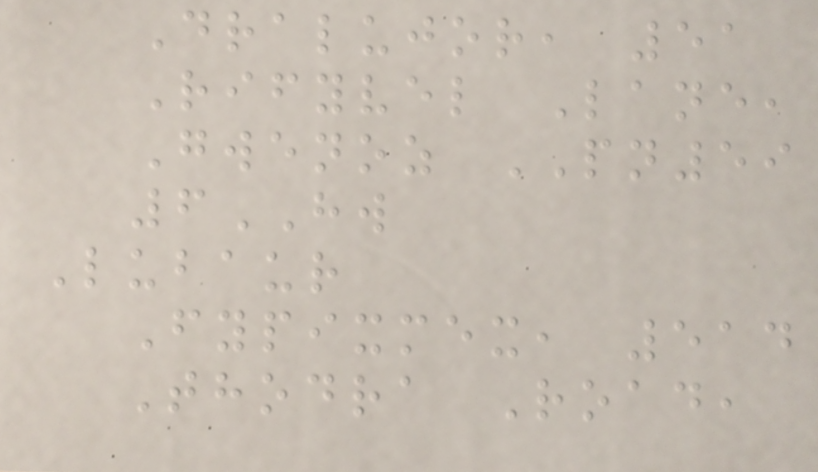Dralujor, 51
Rifyvel Lane,
Gwenoz PN59
6HW
Lubaur
Fypixmex, 514
Thodra Road,
